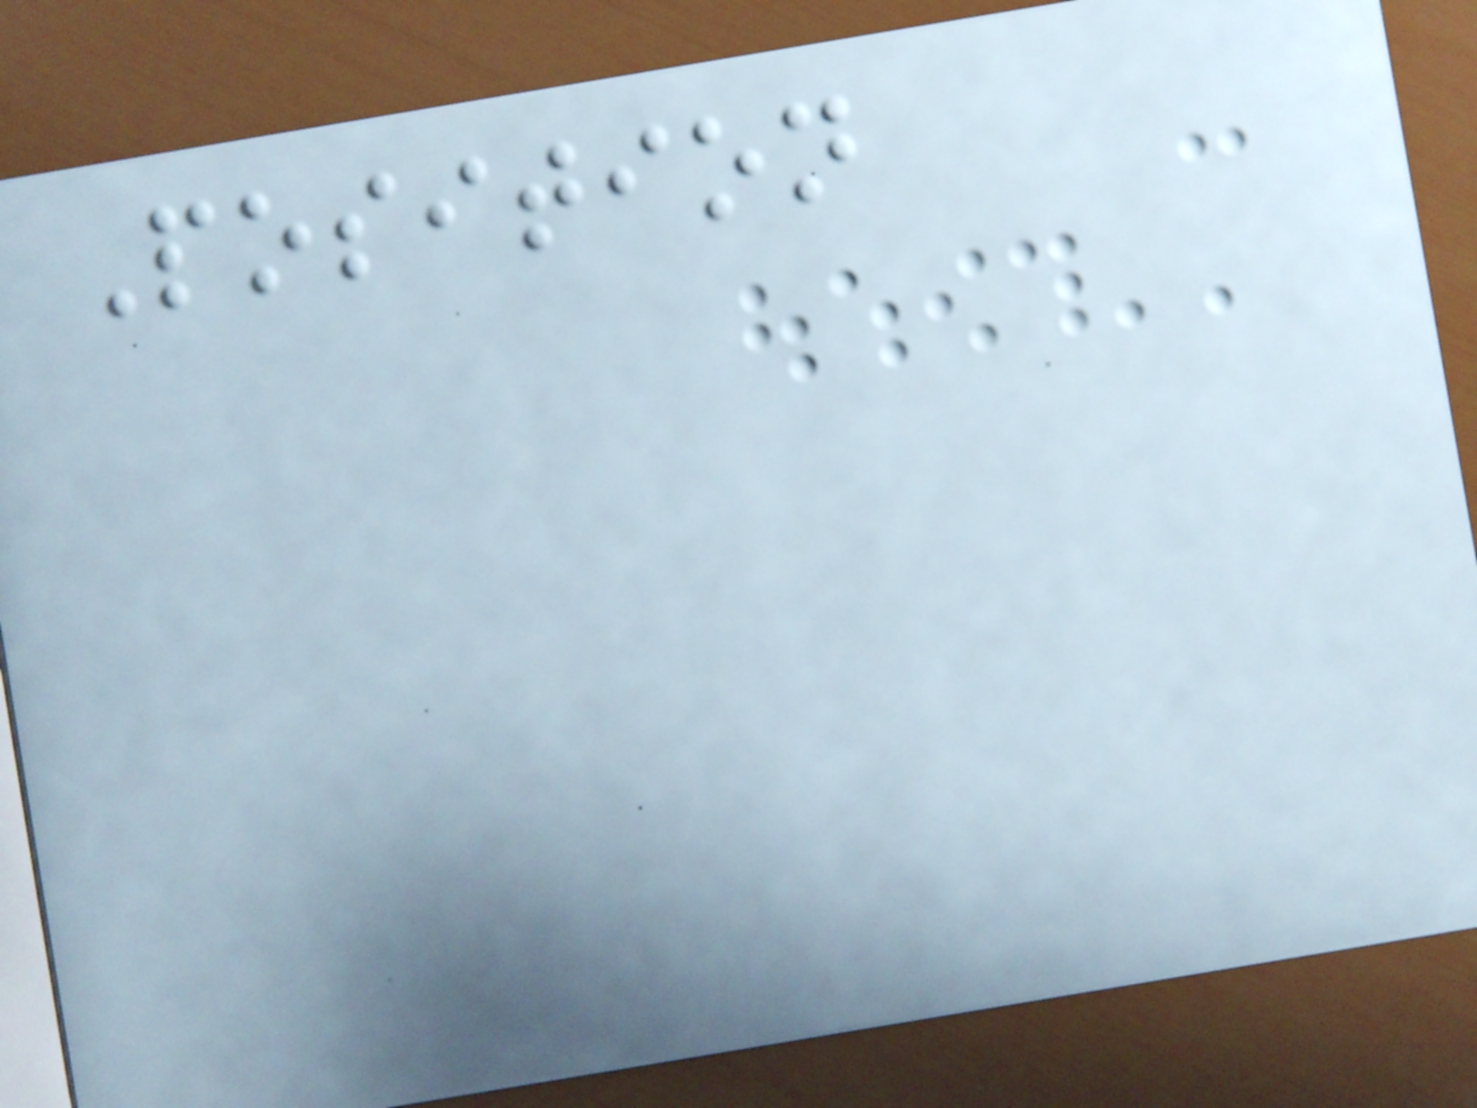Position
